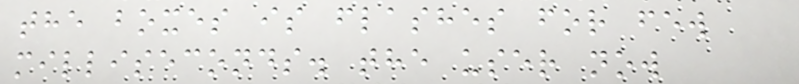the boxes is flashes for few
milliseconds. the user now
